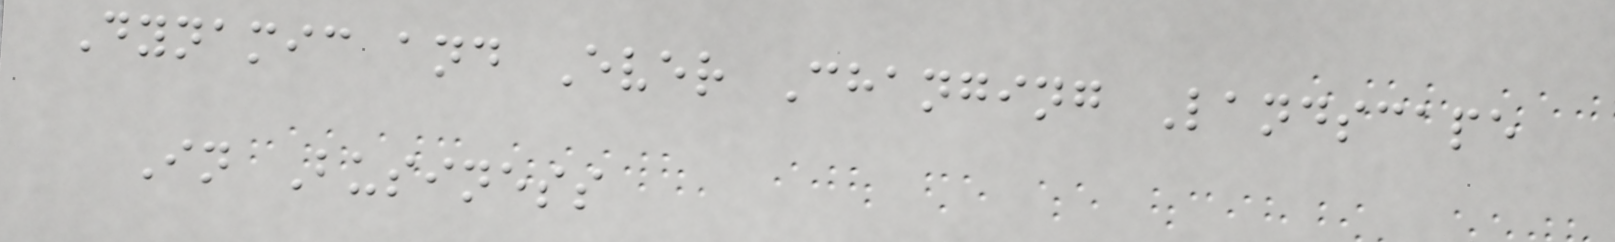Dynamic and Ever Changing Landscape
In Business
